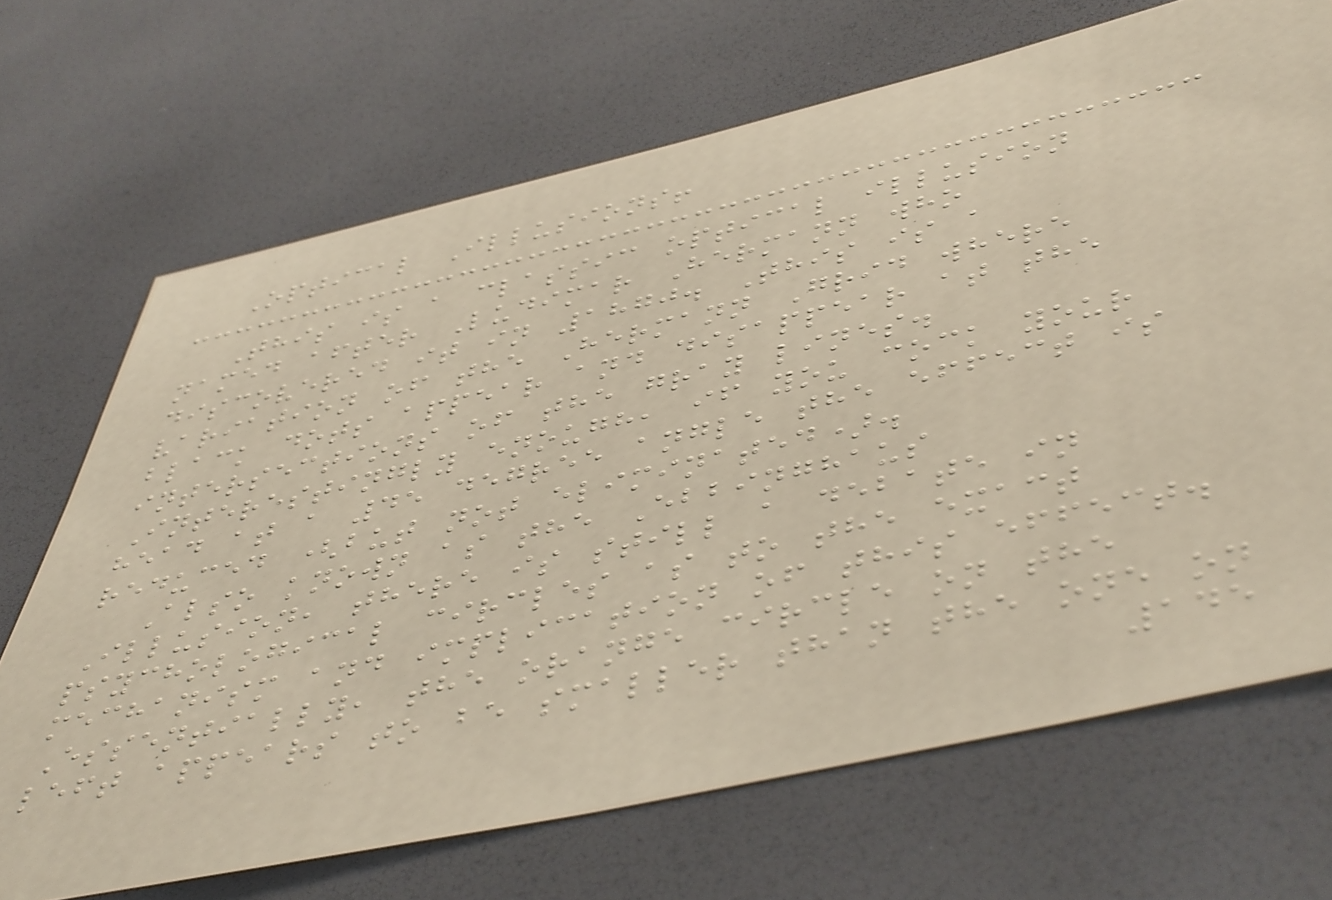Optical Illusions!
This is a classic optical illusion
named after Ludimar Hermann who
discovered it in 1870. This is a
variation of the Hermann Grid where
black dots appear and disappear at the
intersections of the gray lines.
Interestingly enough, if you cock your
head at a 45 degree angle the effect is
reduced (but not eliminated).
Also known as the Ebbinghaus
Illusion, there is still a debate in
psychological circles as to the exact
mechanism and implication of this effect.
Essentially, the orange circle on the
left appears to be smaller than the one on
145
